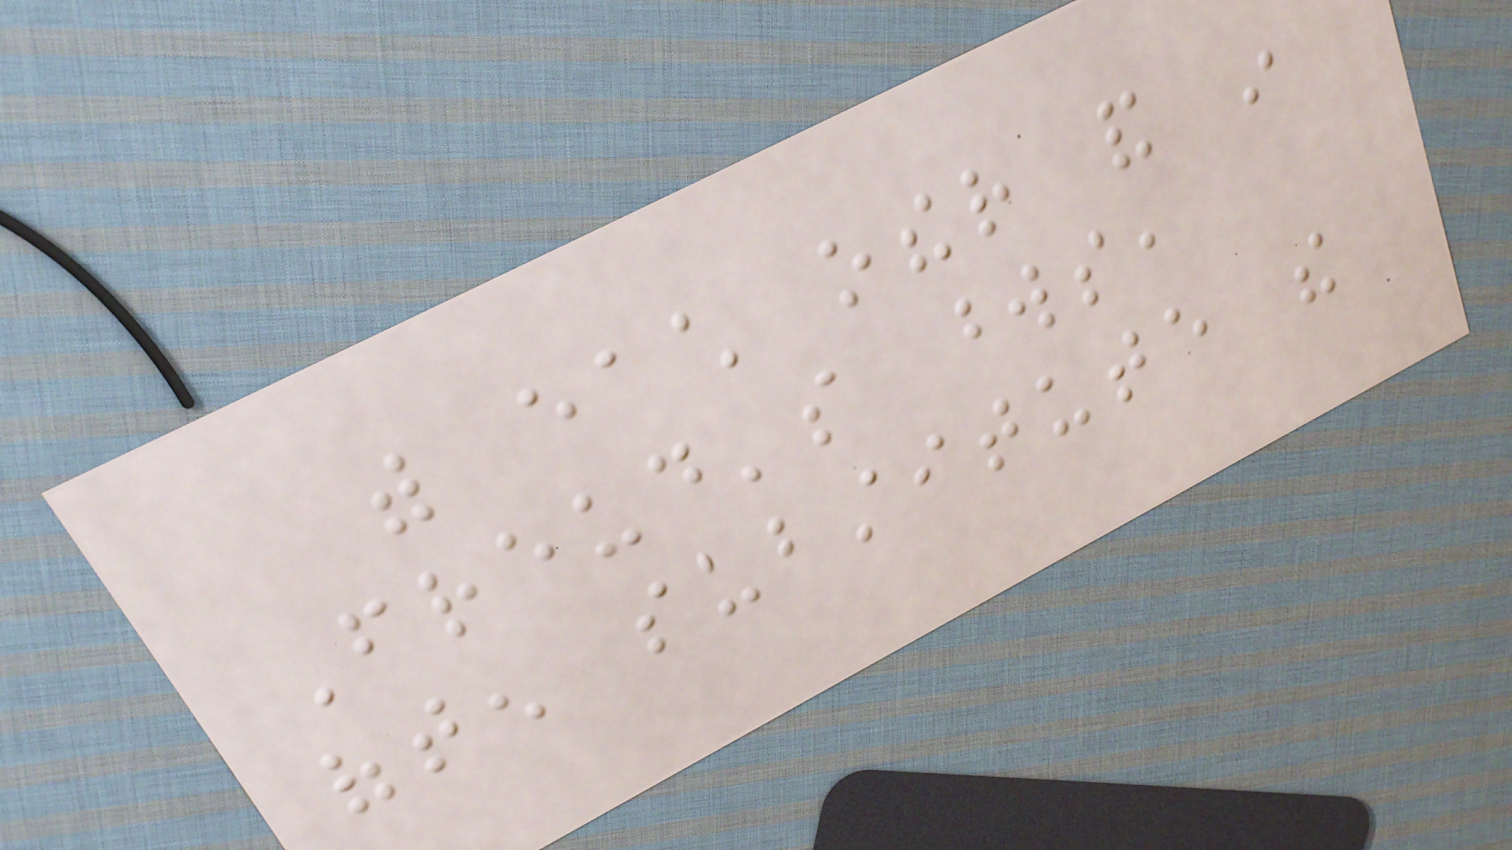with each other and in
Freud's words,
often substitute the
